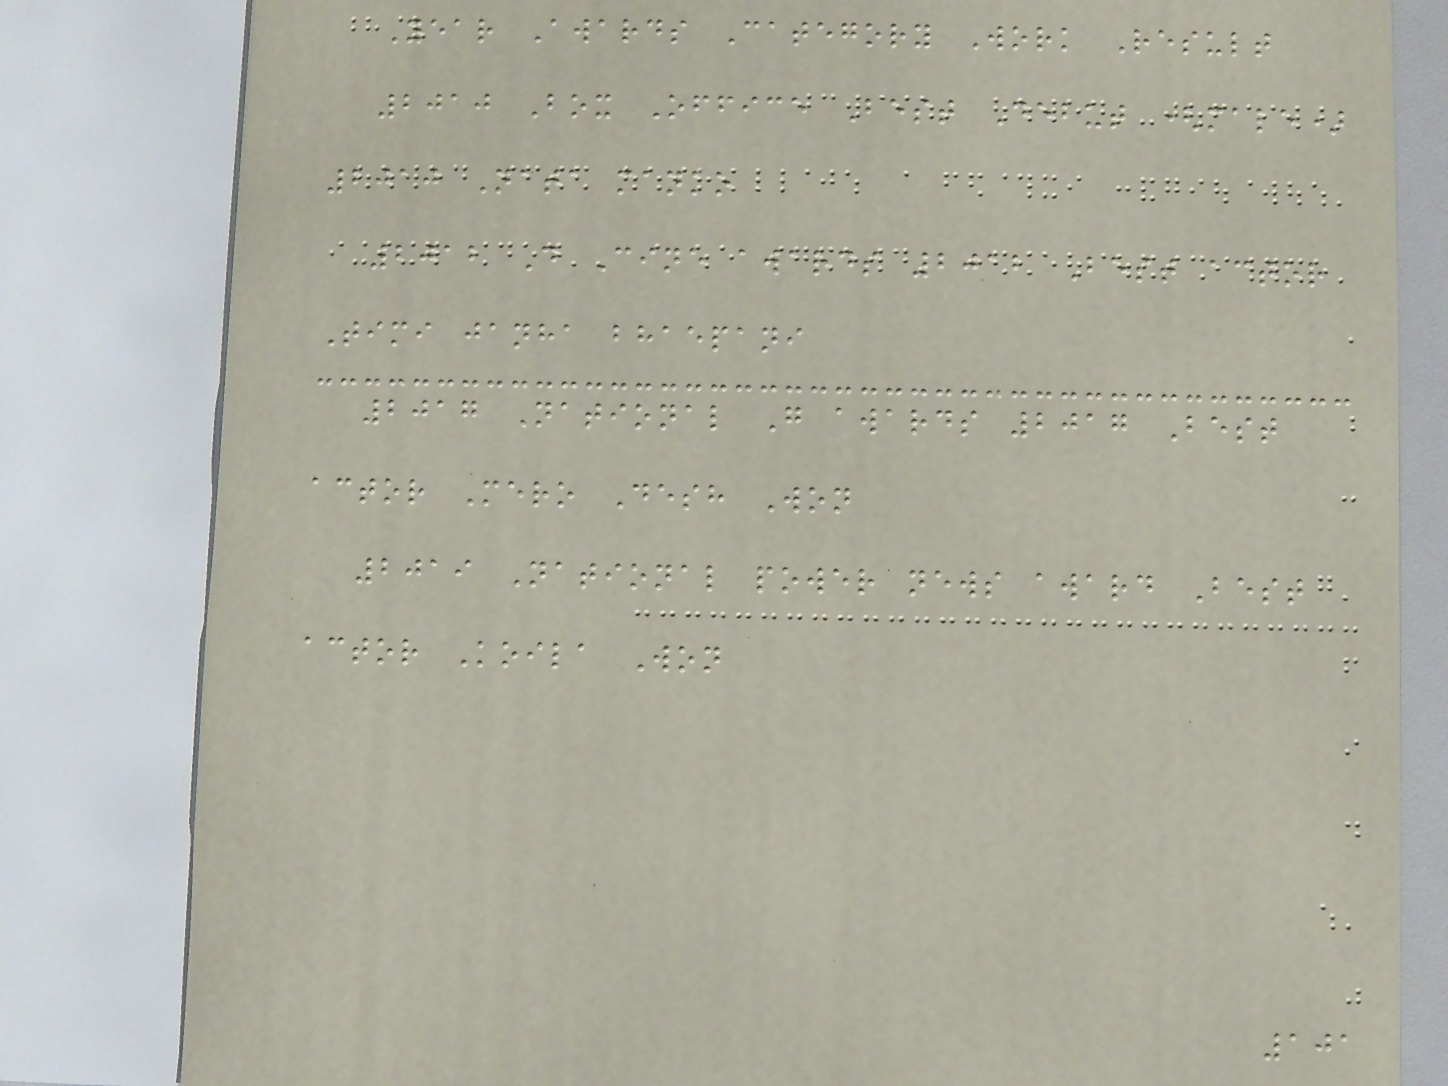Year Awards Category Work Result
2010 Box Office Best Debut (male)
2010 Nata manko
2012 D Cine awards 2012 Best actor
Timi janha bhaepani
2017 National G awards 2017 Best
actor Mero Desh Won
2019 National power news award Best
actor Koila Won
101
